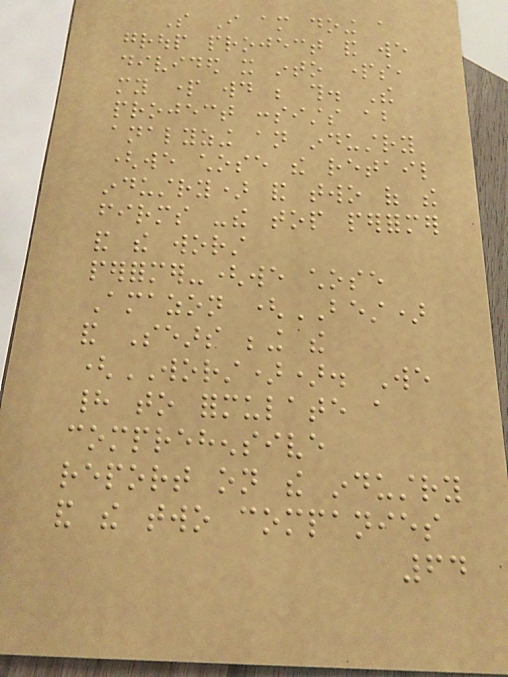So I am doing a
group project and we
divided it into parts,
my part would be this. The
project consists about
analyzing an industry
(we chose the retail
industry) and two of the
firms -the top performer
and the worst
performer-(we chose
Amazon (BEST)
and Sears being the
(WORST)). We
had to formulate a
comprehensive
report on the industry
and the two companies
64
